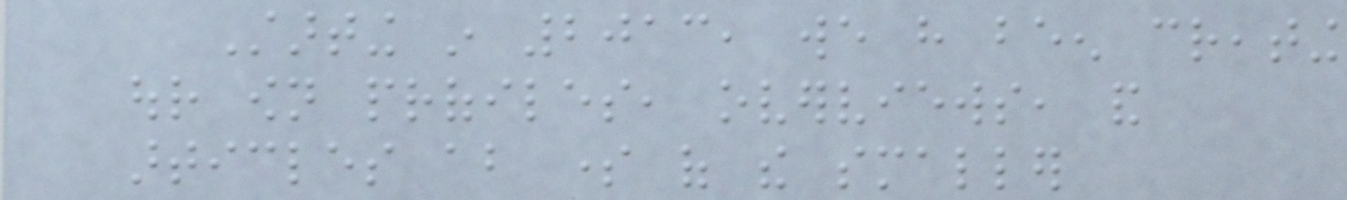Starting in 2013, we have been creating
our own profiles, overviews, and
articles about some of the smaller
